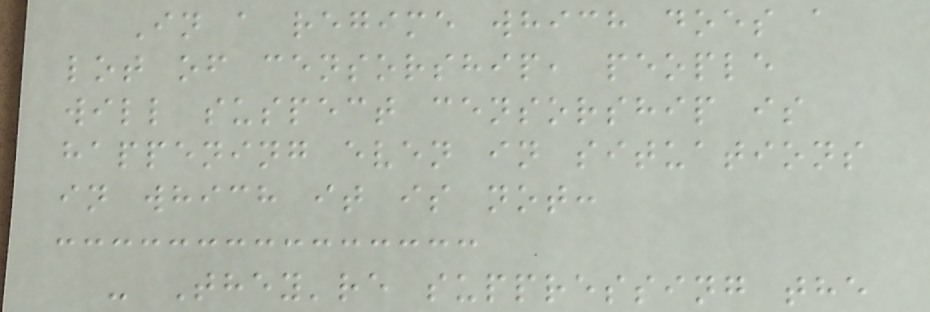In a regime which does a
lot of censorship, people
will suspect censorship is
happening even in situations
in which it is not:
- They're suppressing the
